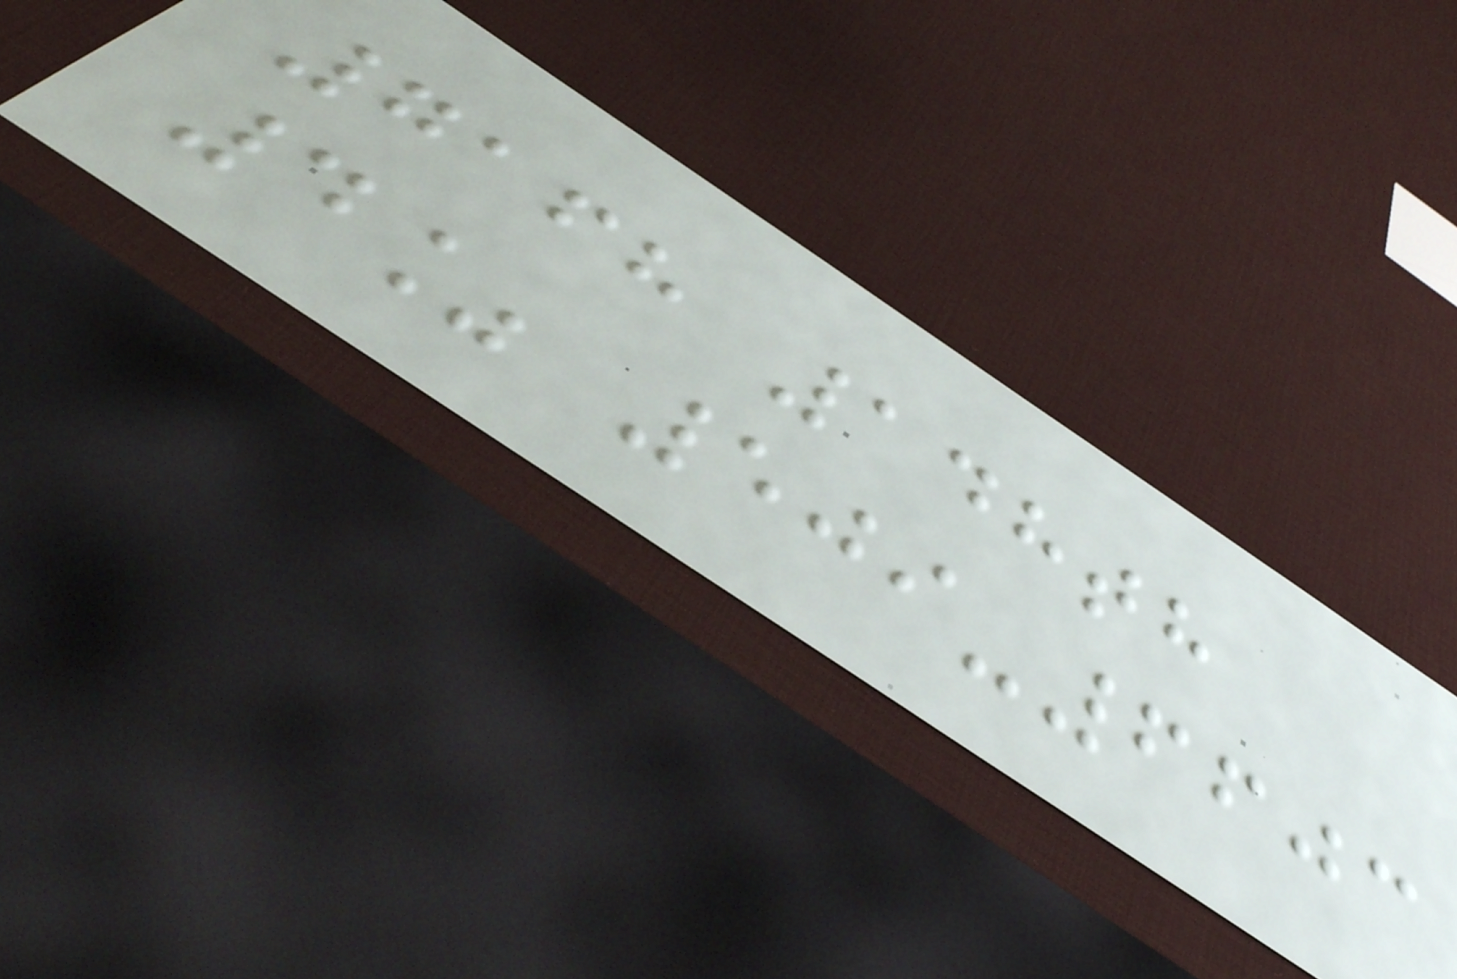7168 148th
4% 509-6603
